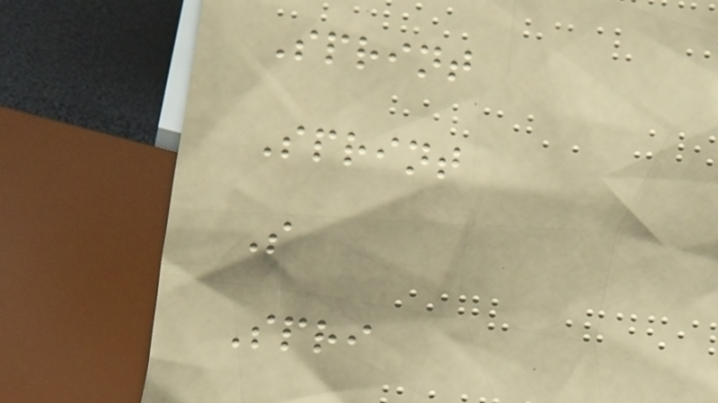Sprint
Sprint
S
Spri
